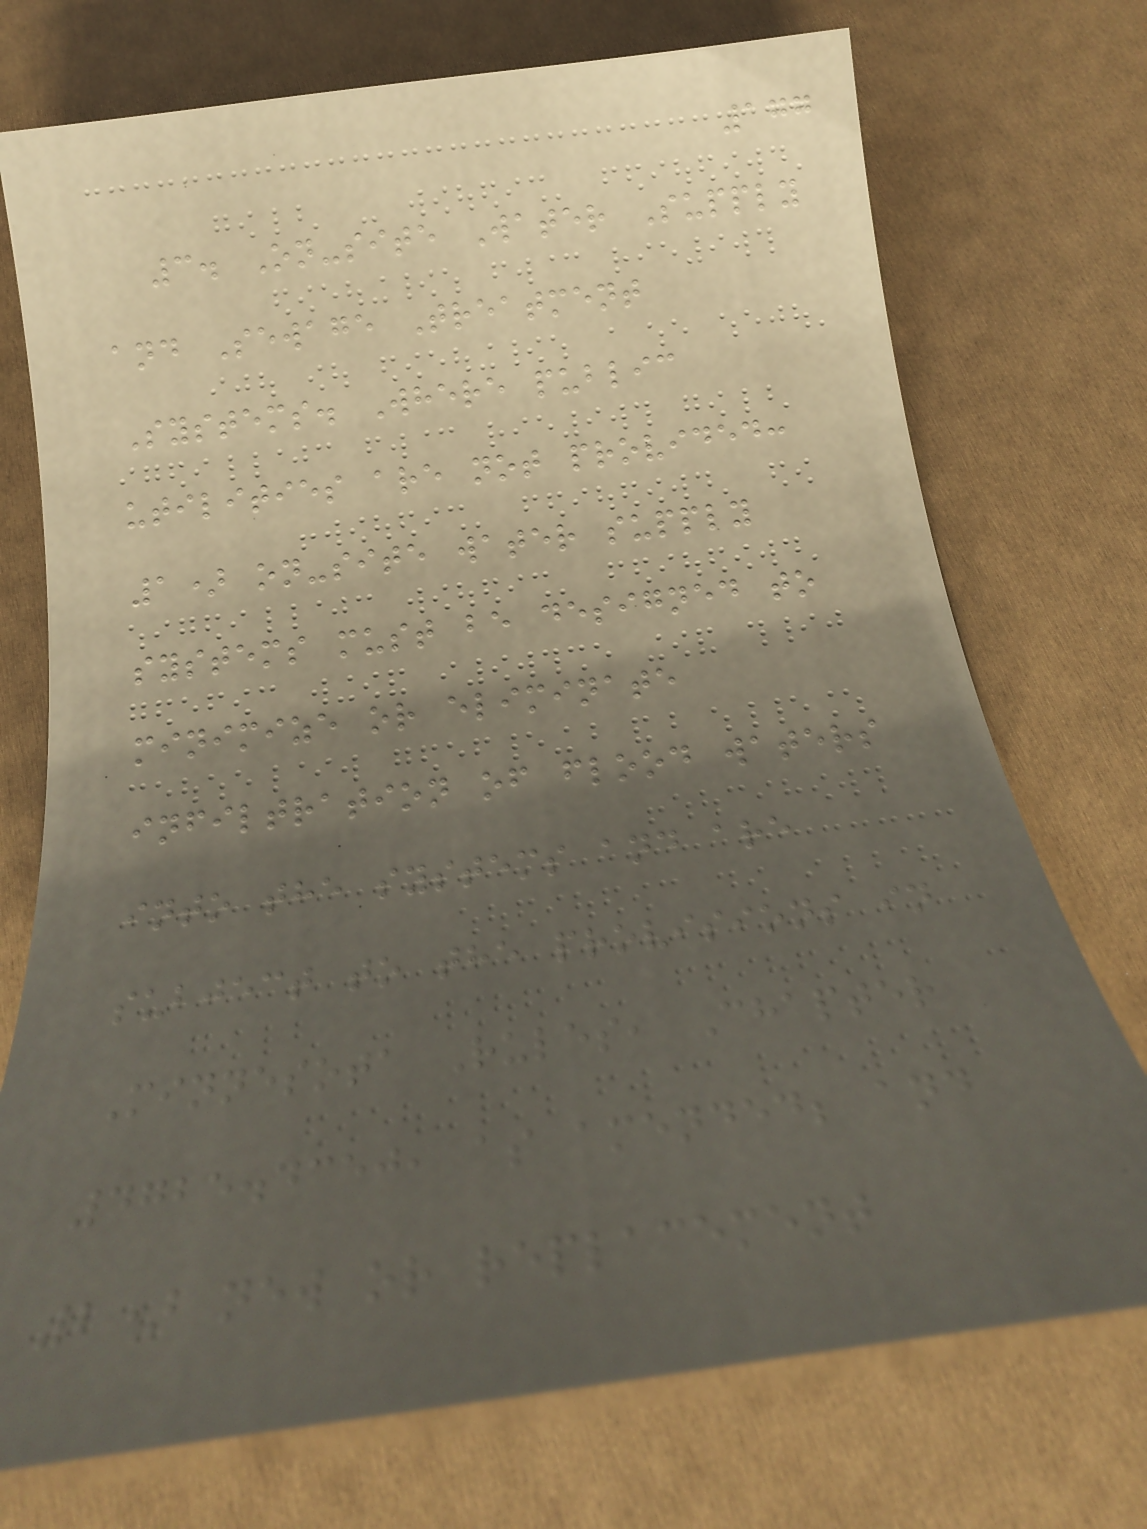177
3. On-site Water Supply
and Sewage Treatment
Systems. Where public
utilities are not provided:
1) on-site water supply
systems must be designed to
minimize or eliminate
infiltration of flood waters
into the systems and are
subject to the provisions in
Minnesota Rules, Chapter
4725.4350, as amended; and
2) new or replacement
